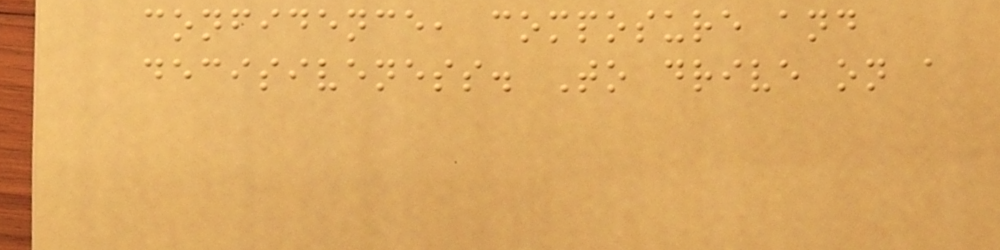confidence, composure and
decisiveness. To drive on a
